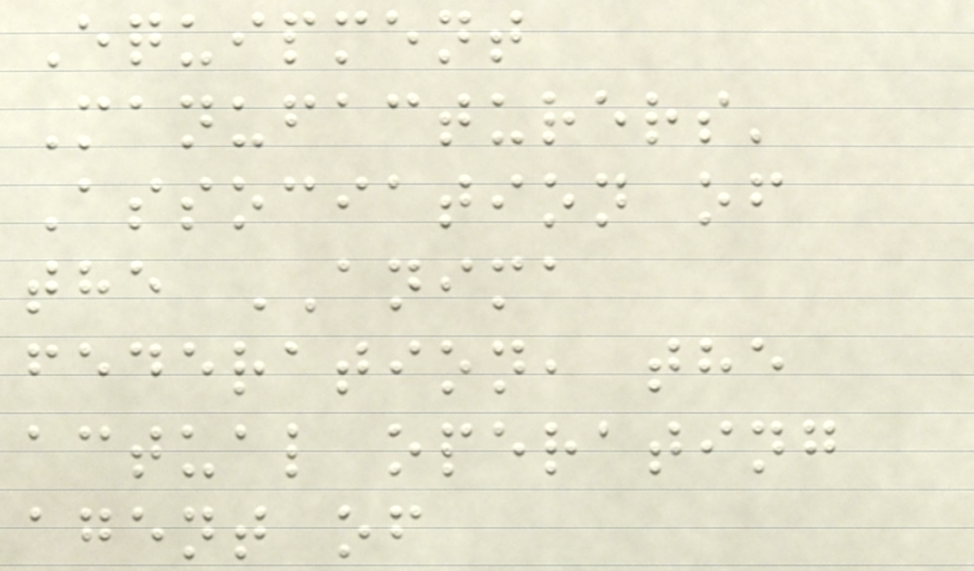Equipment
Manufacturers'
Association of
the ANIMA
federation, the
actual operating
agent of
